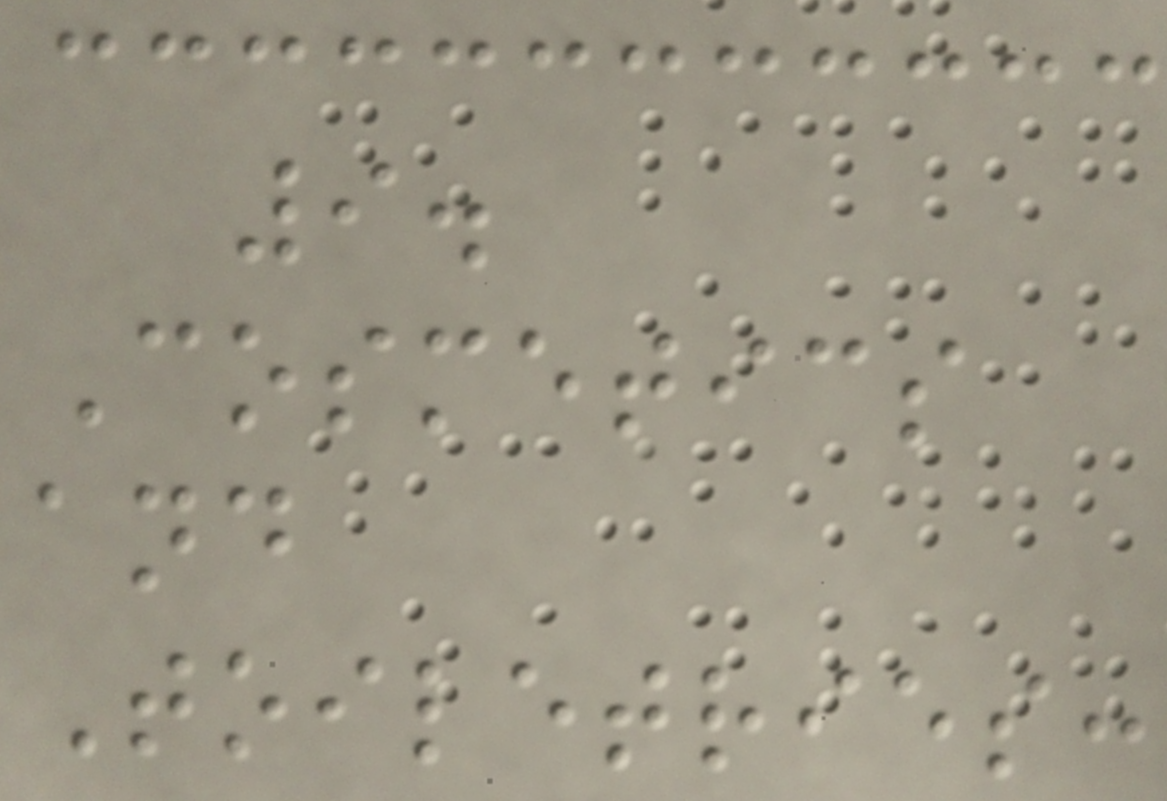9.
Cosmetics
and
Toiletries:
